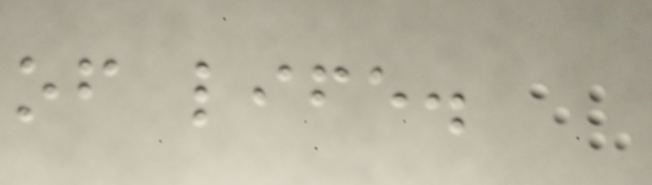of life.
